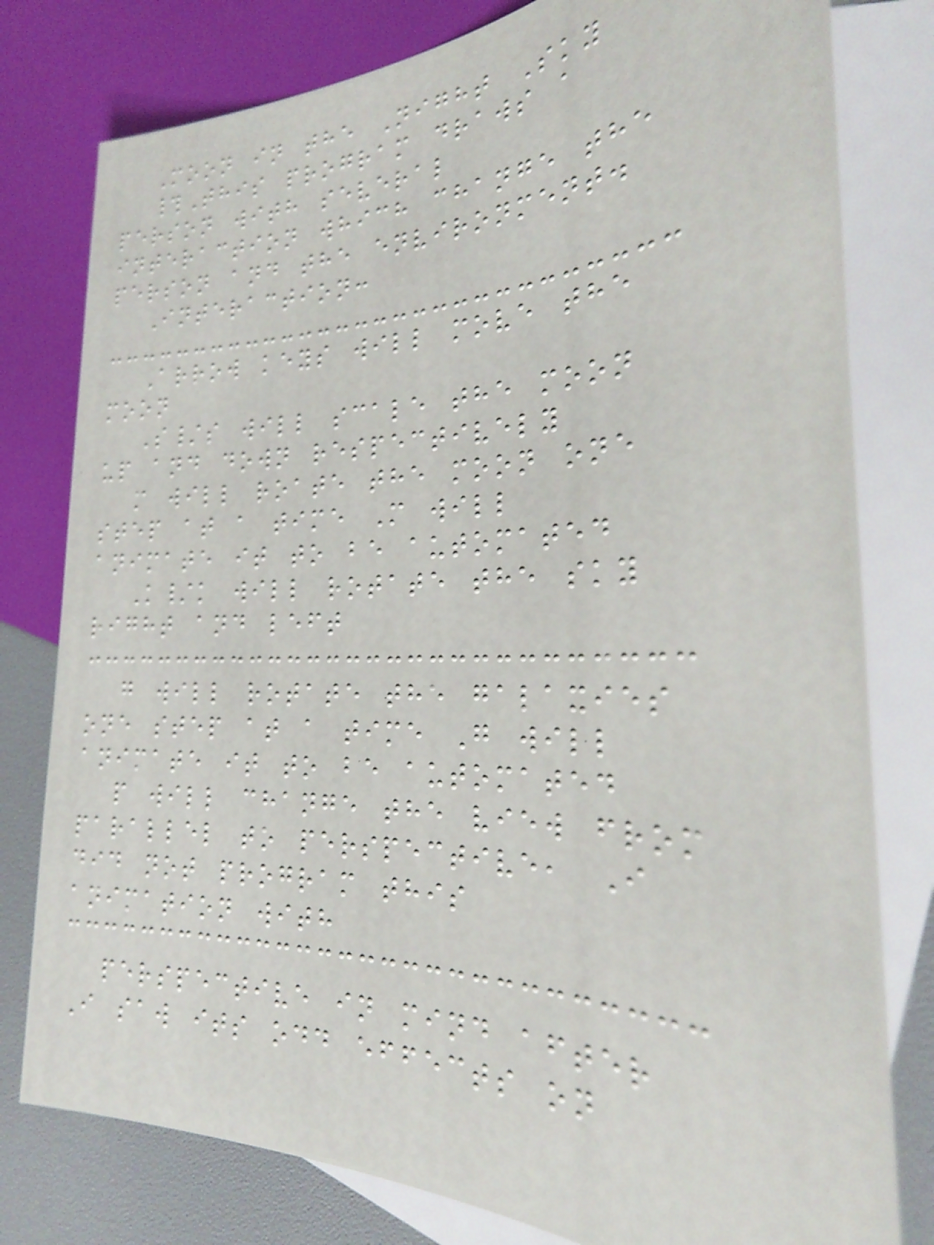Moon in the Night Sky
#This program draws a
person with several
interaction which change the
person and the environment.
Interaction:
Arrow keys will move the
moon
S/s will scale the moon
up and down respectively
m will roate the moon one
step at a time M will
animate it to be automated
K/k will rotate the sky
right and left
g will rotate the galaxies
one step at a time G will
animate it to be automated
p will change the view from
parallel to perspective, I
did not program this
animation with
perspective in mind after
I saw its odd effects on
